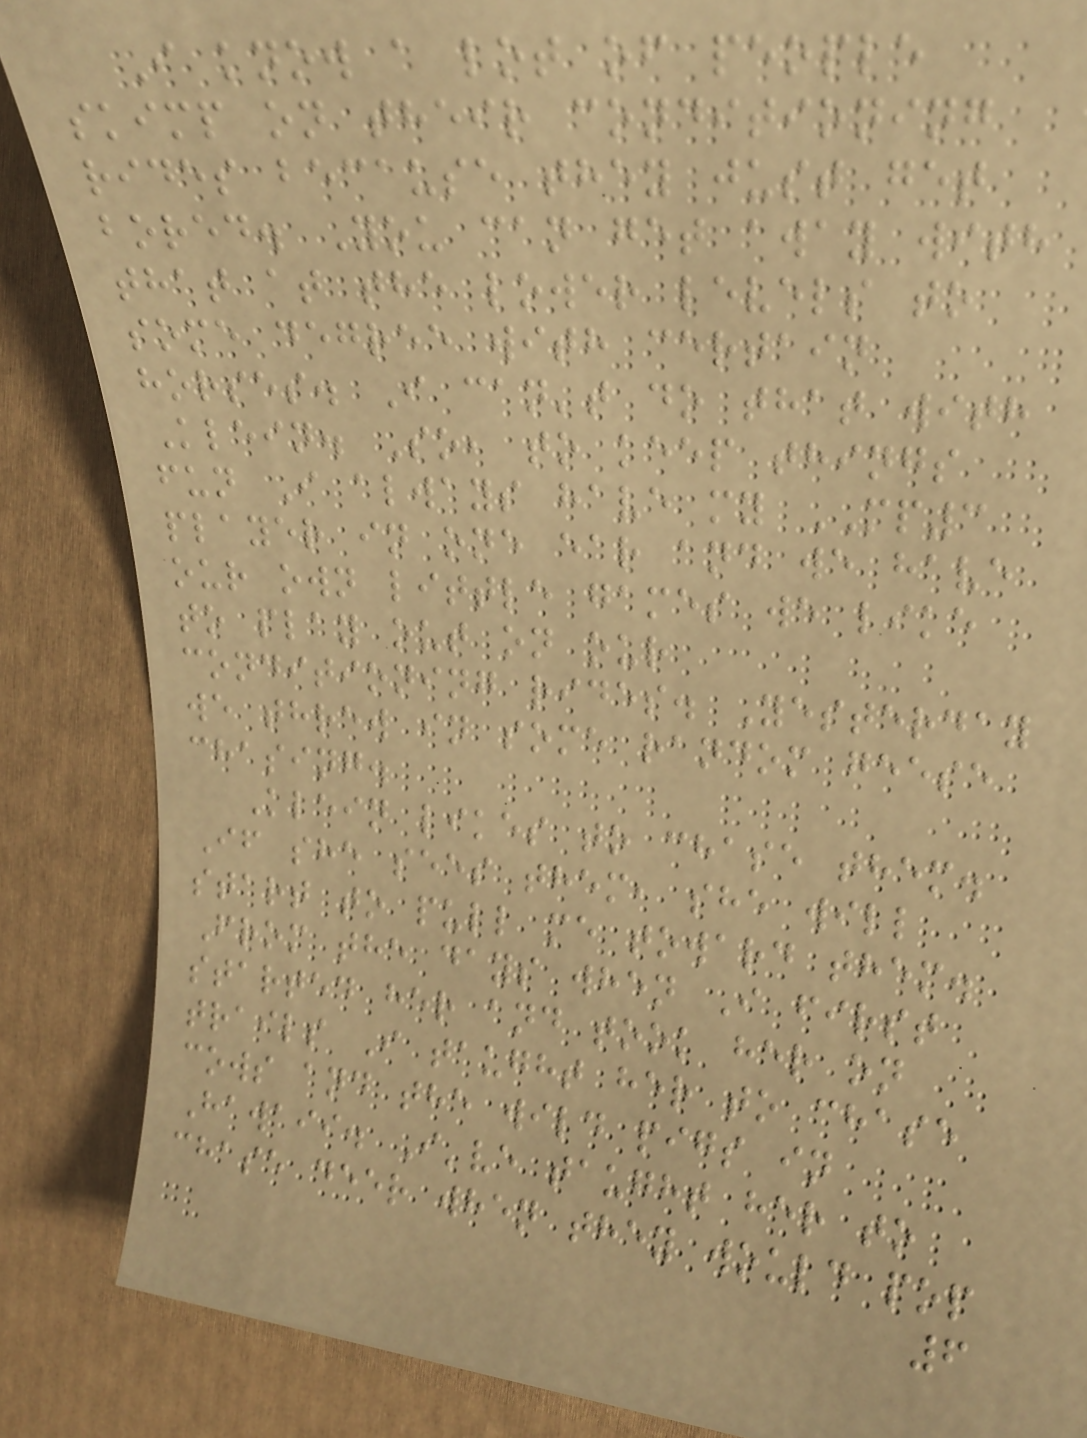I know a lot of people
skimp on their conditioning
rides because they just get
bored. You can get away with
that at the lower levels to
some degree with certain
horses. I can't do that with
Klein. So, to keep things
fun I always have my MP3
player in one ear and we have
our own little games we like
to play out on our
conditioning rides. Yesterday
we threw in some random geese
chasing.
Klein likes to chase them.
If she sees them, she will
start to pull me toward them.
From the days when I first
started her and took her on
trails I taught her to chase
cows and the wild pigs in
Hawaii. I've taught her to
chase deer when they would pop
6
